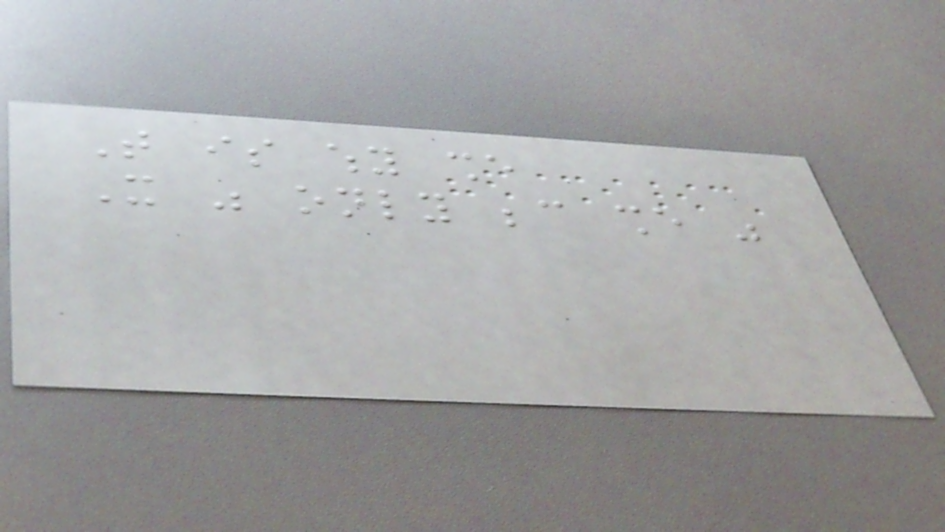That is why she
It was only because she was
